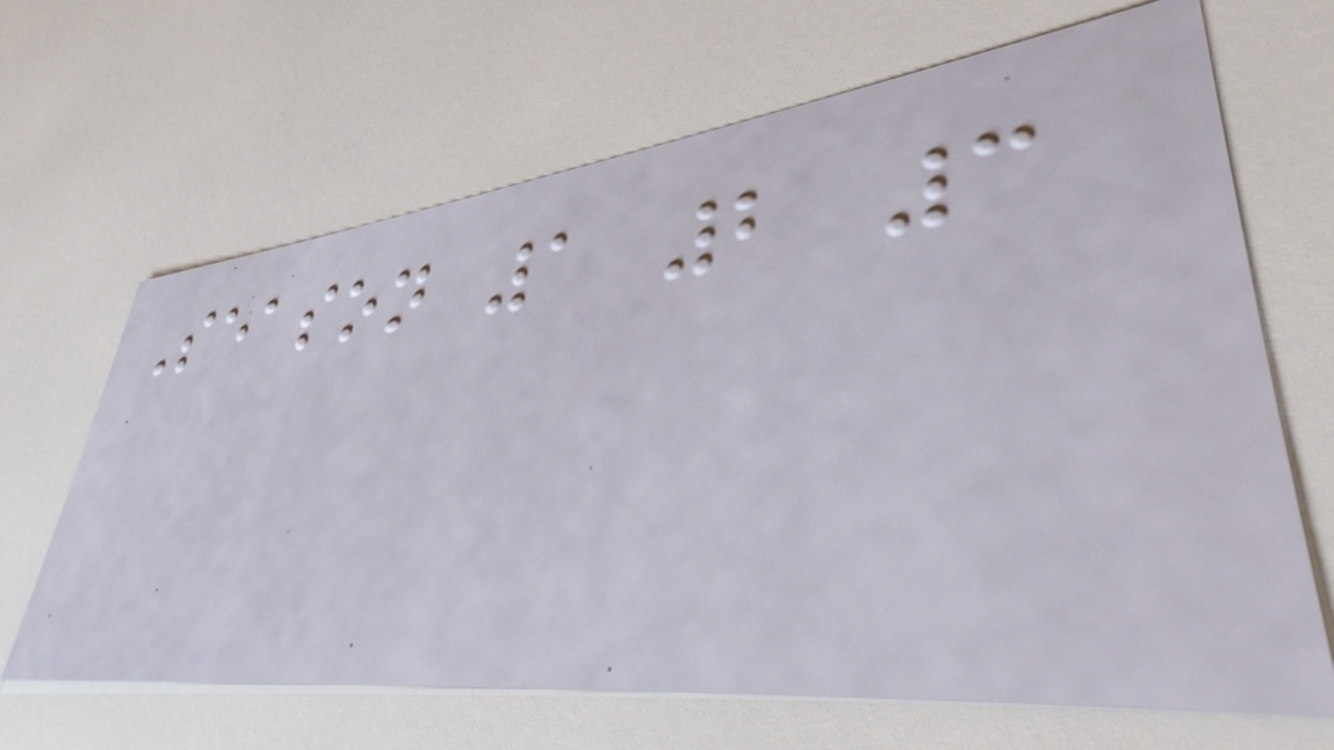Season 1 2 3
